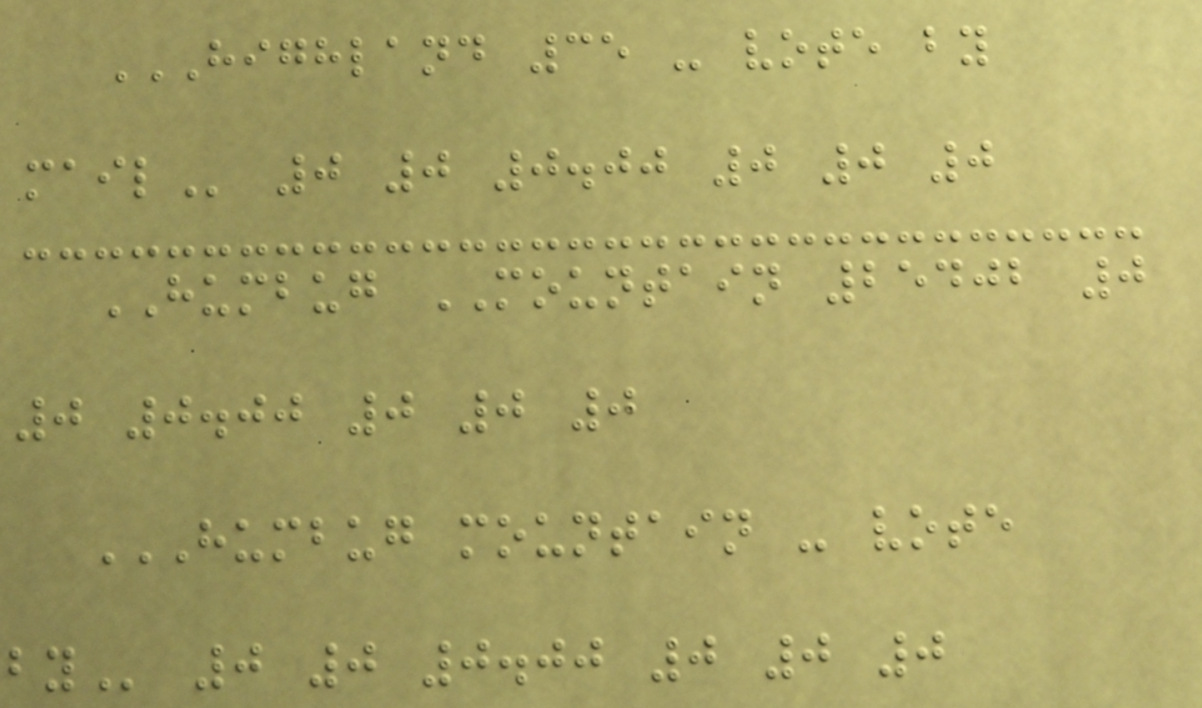HIGHLAND 35 - VOTE BY
MAIL 0 0 0.00 0 0 0
HUMBUG MOUNTAIN 25402 0
0 0.00 0 0 0
HUMBUG MOUNTAIN - VOTE
BY 0 0 0.00 0 0 0
